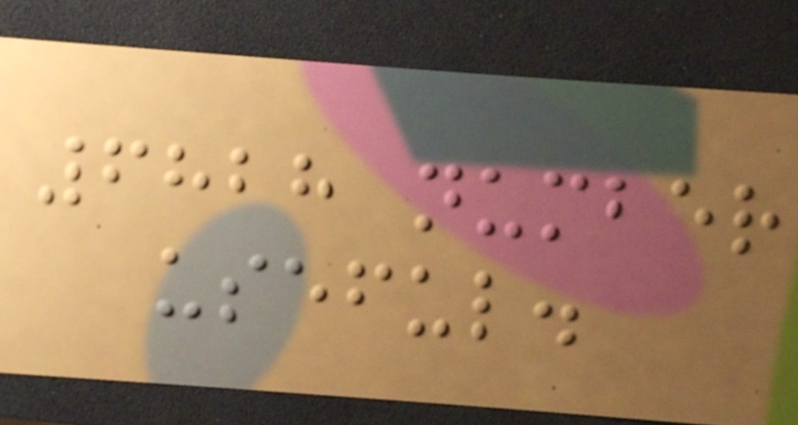6828 number
useful.
